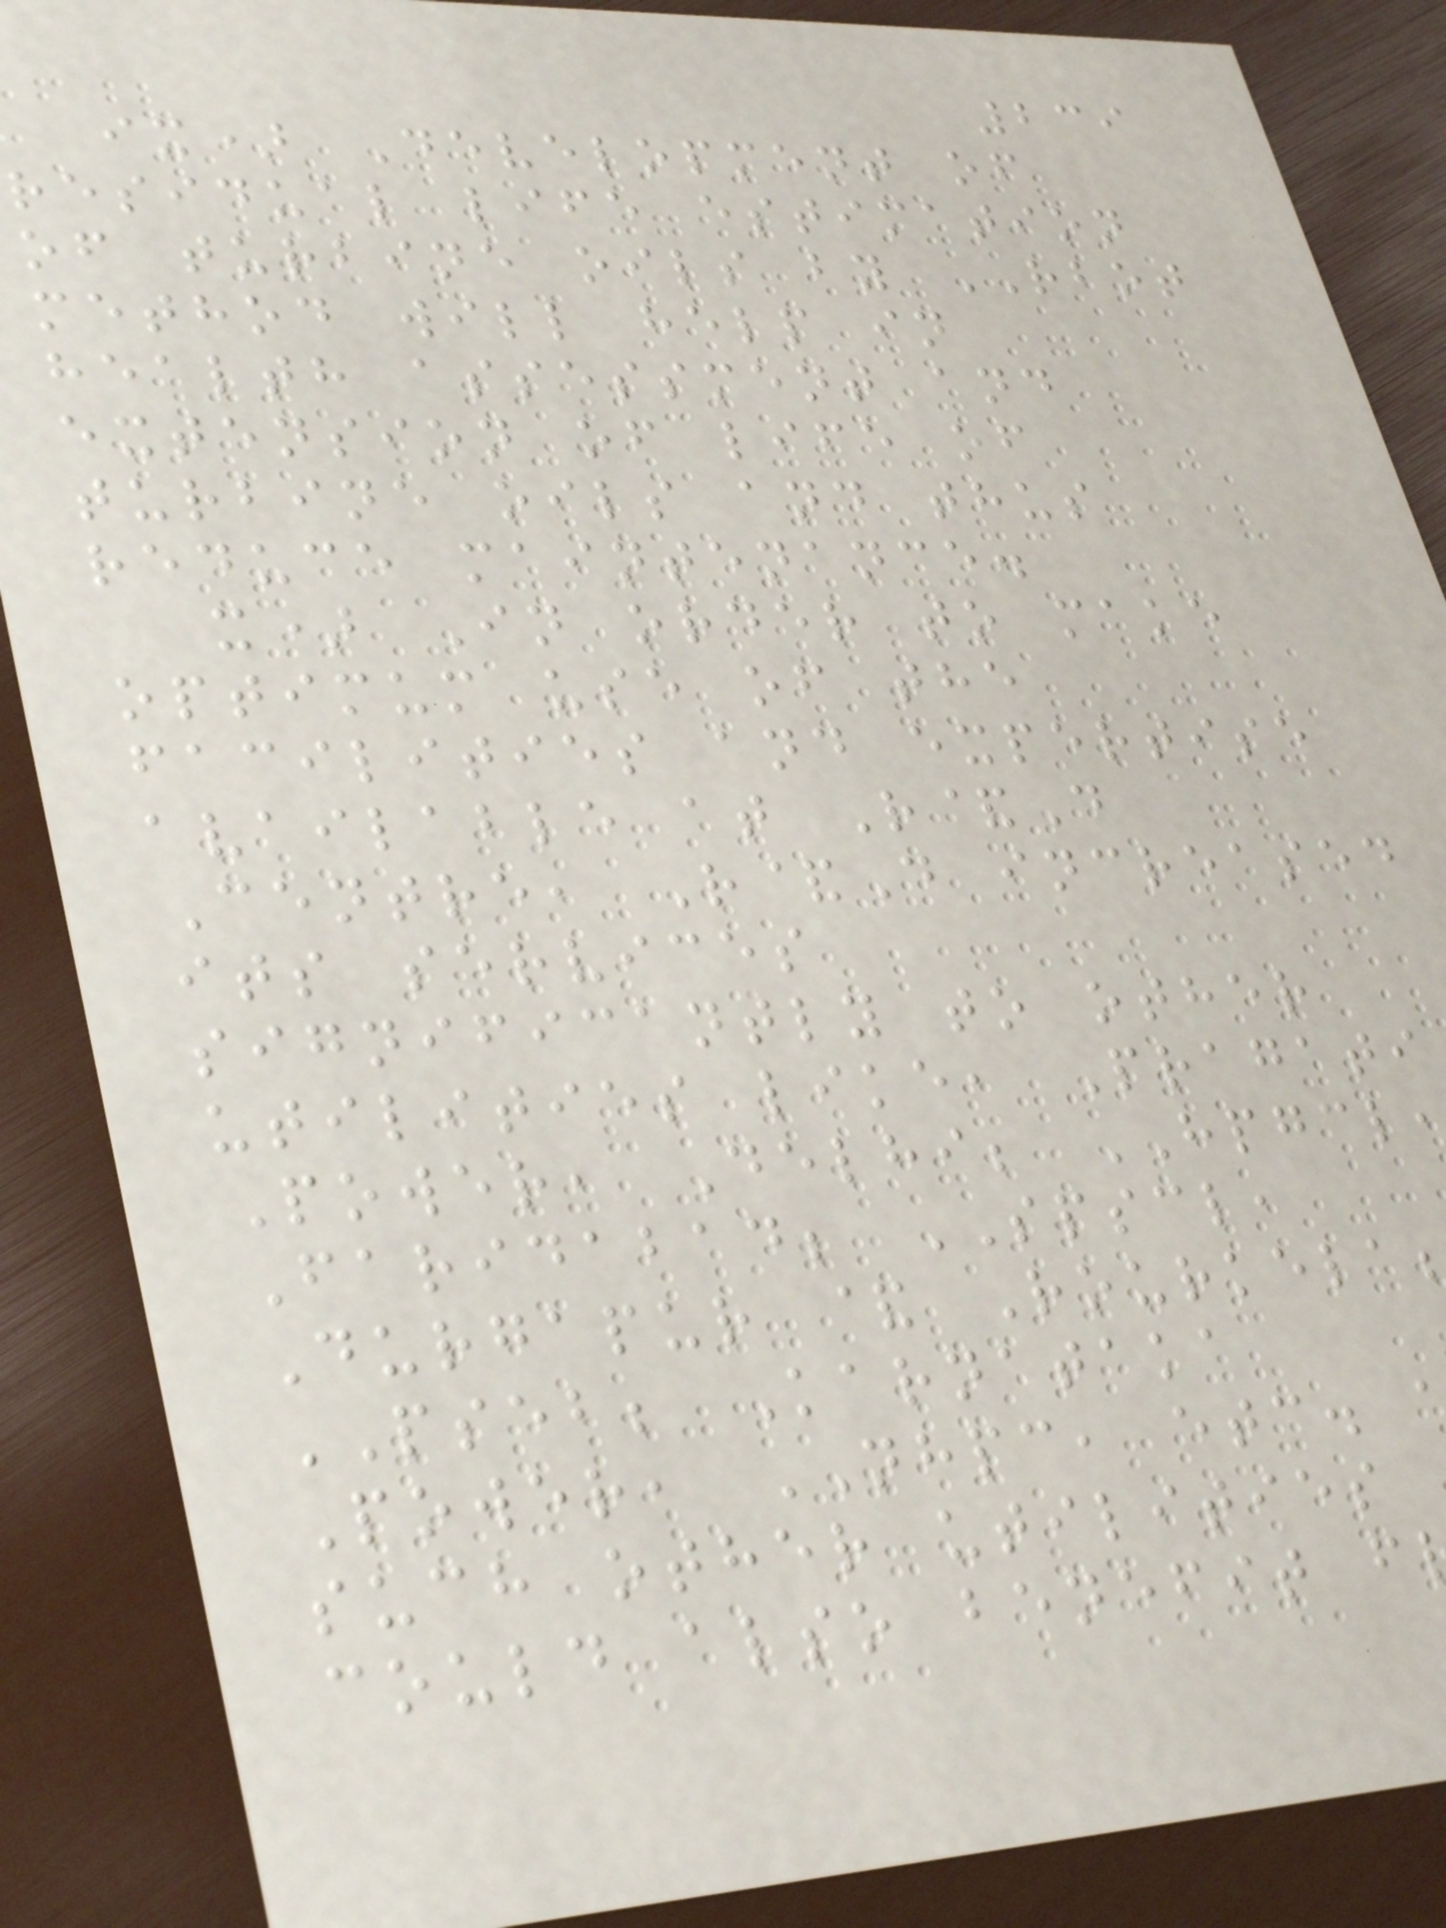239
ix) Development of
residual life estimation
of turbine oils by RBOT
method will help in
health assessment and
extension of life of
turbine oils and thus
reduce maintenance.
x) In order to make
optimum use of the
facilities and expertise
available at R&D
Centre, R&D increased
its services
significantly to other
utilities like, Pragati
Power, Delhi; HPGCL
Faridabad; SPSCL,
Durgapur & Rourkela
PSEB; Karnataka
Power, NHPC, etc.
such other utilities
could also benefit f
